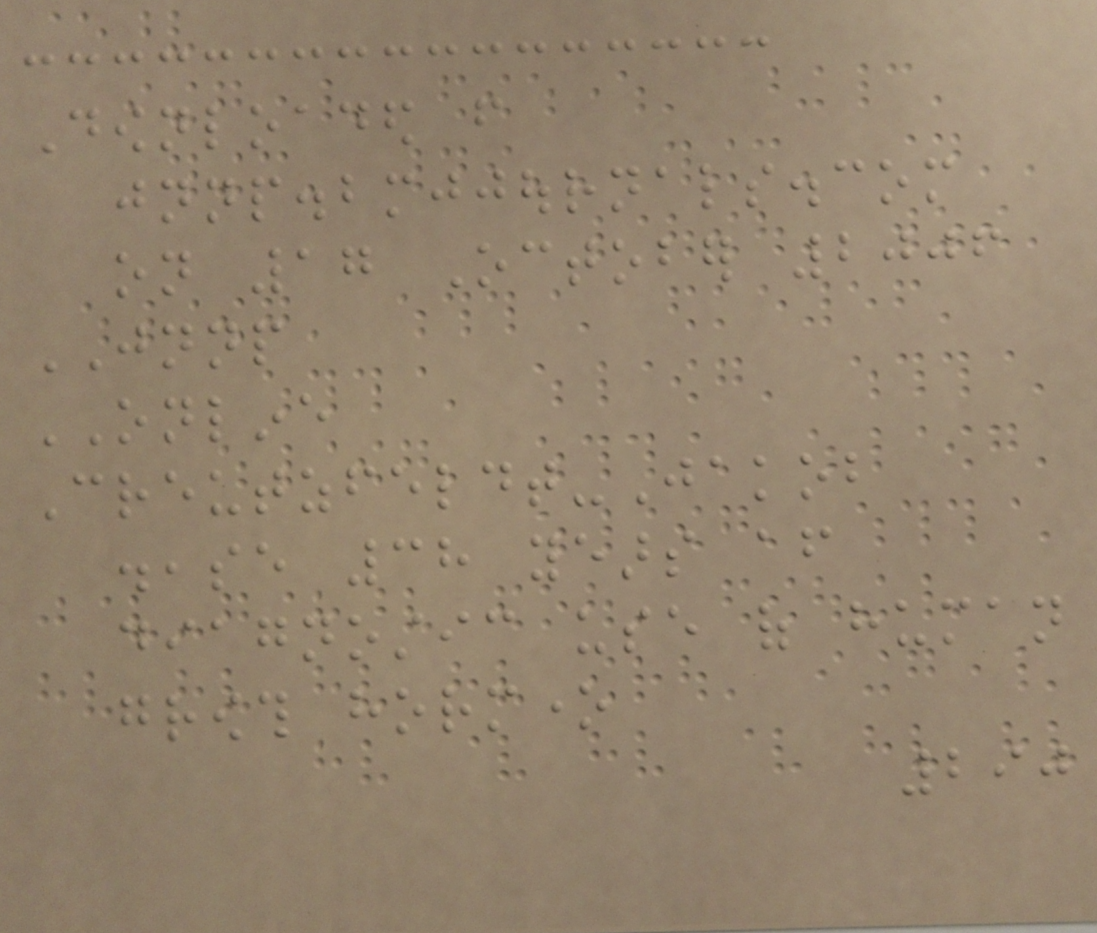Downloaded from
jnnp.bmjjournals.com
on 17 October 2006
JNNP
ONLINE
Creutzfeldt-Jakob
disease 38 years after
diagnostic use of human
growth hormone
290
